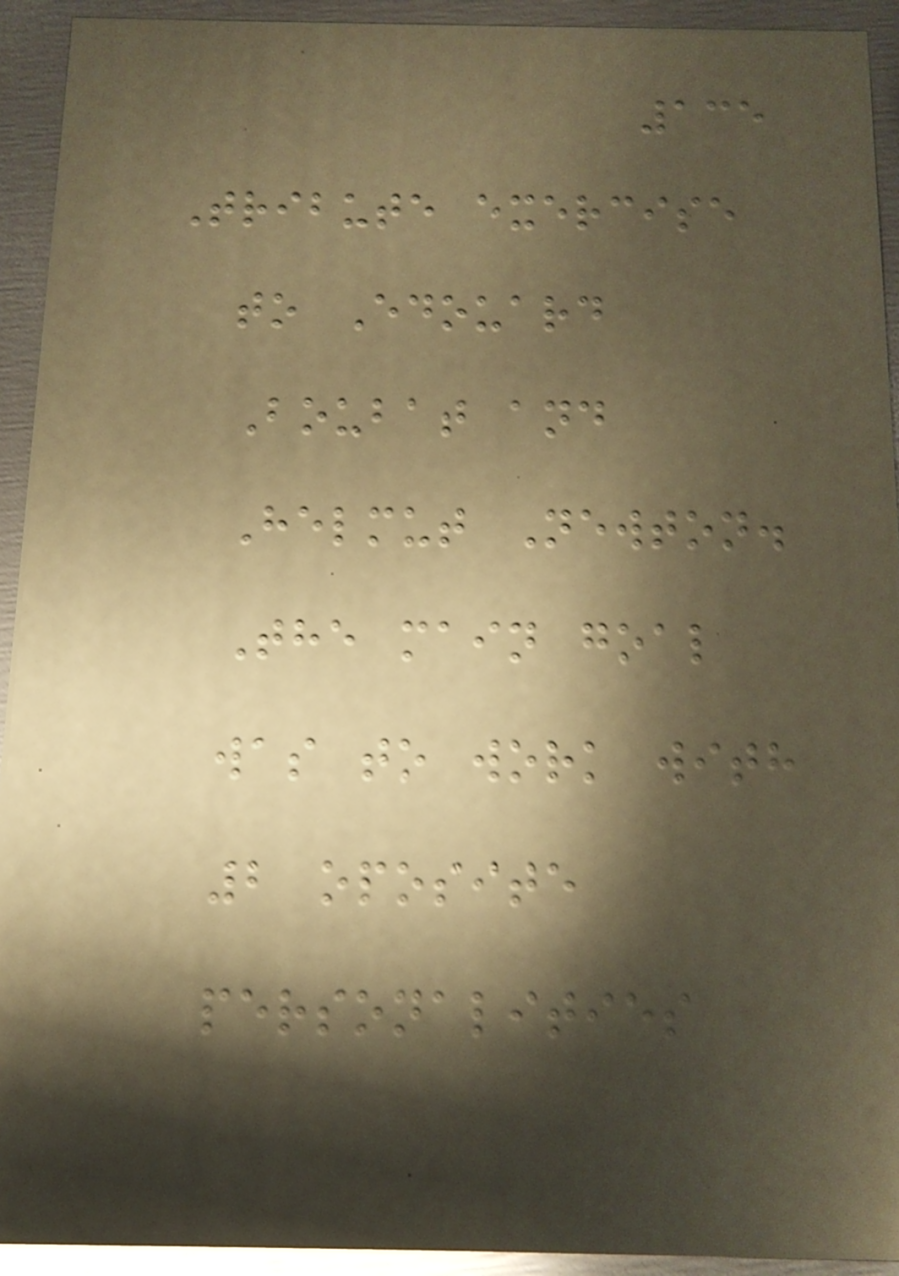135
Tribute exercise
to Edouard
Boubat and
Helmut Newton.
The main goal
was to work with
2 oposite
personalities
